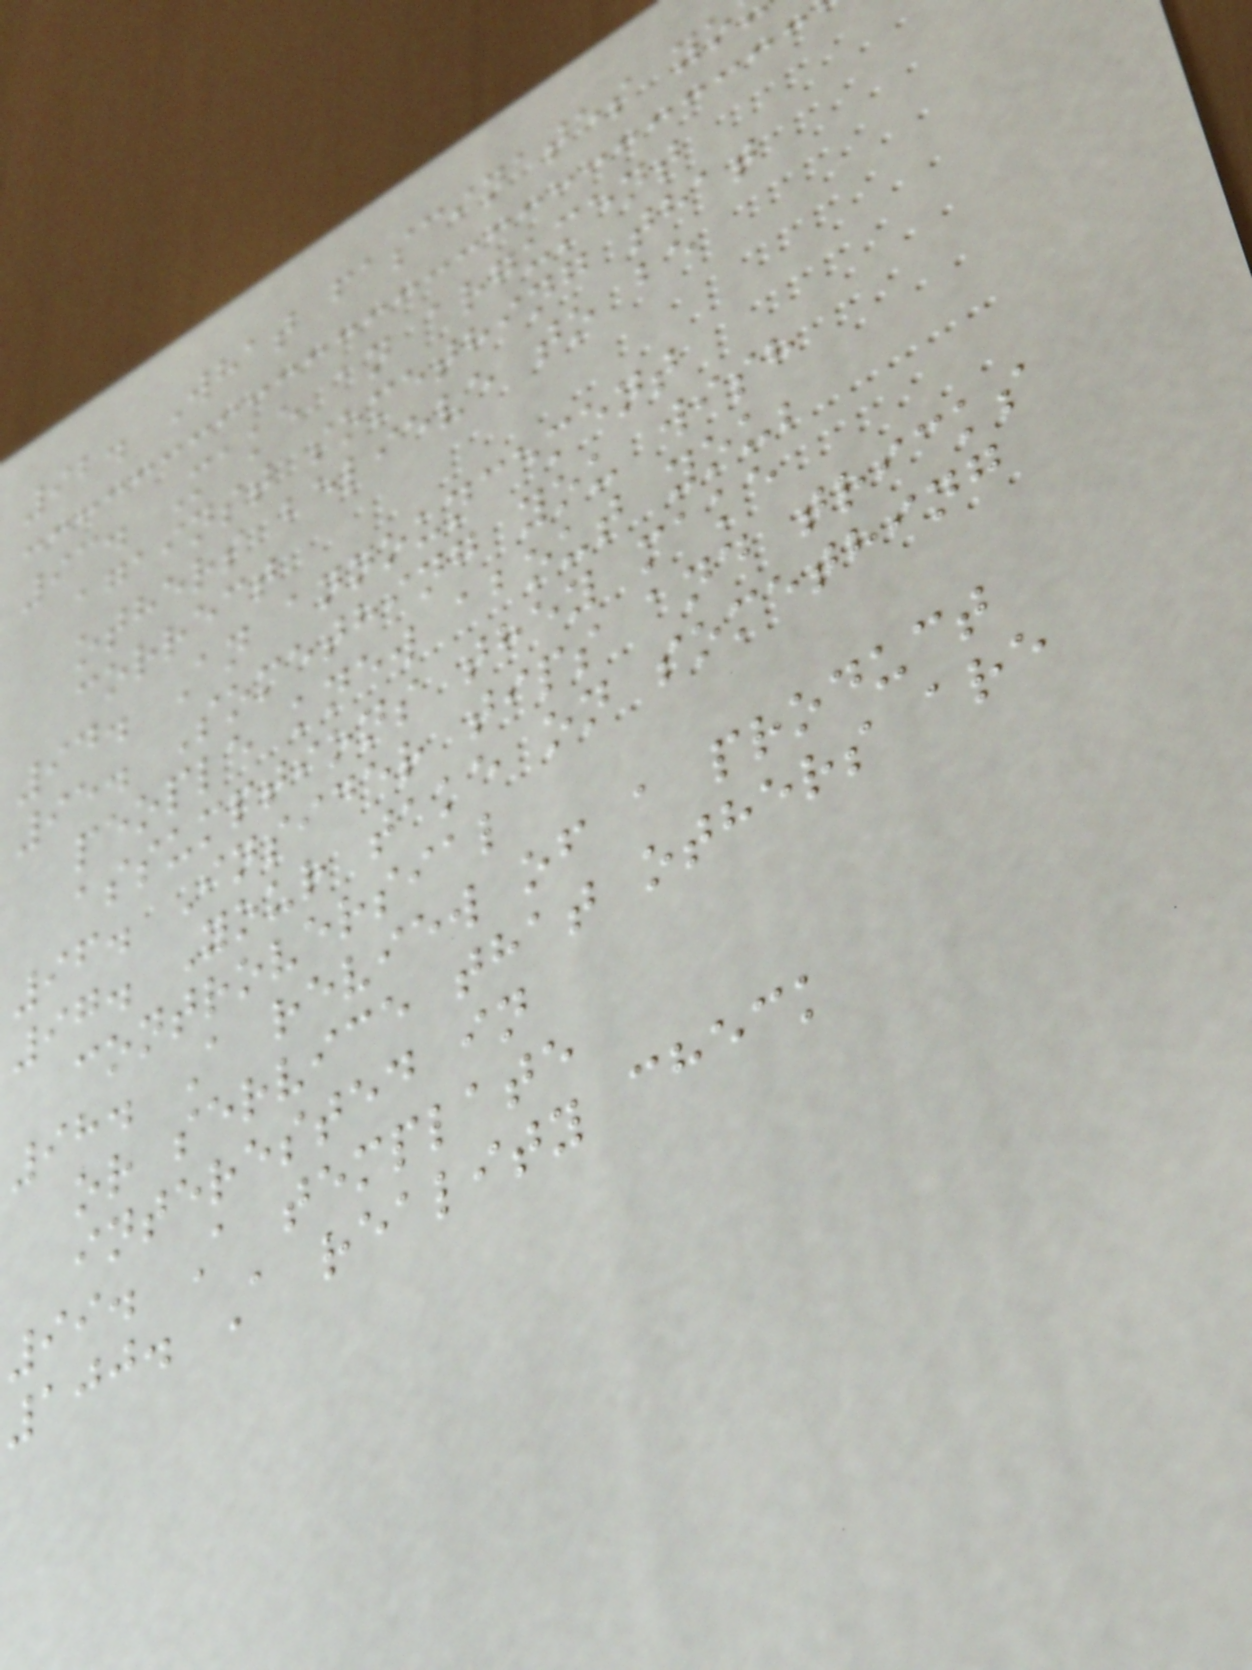92. What fascinates yo
93. Make an argument
against something that
others believe to be
correct
94. An announcement
95. Something you wish
people knew about you;
assumptions they make
96. Insider tips and tricks
97. Your take on something
controversial
98. A review of a product
or service that others are
interested in
99. A template
100. A reality check
